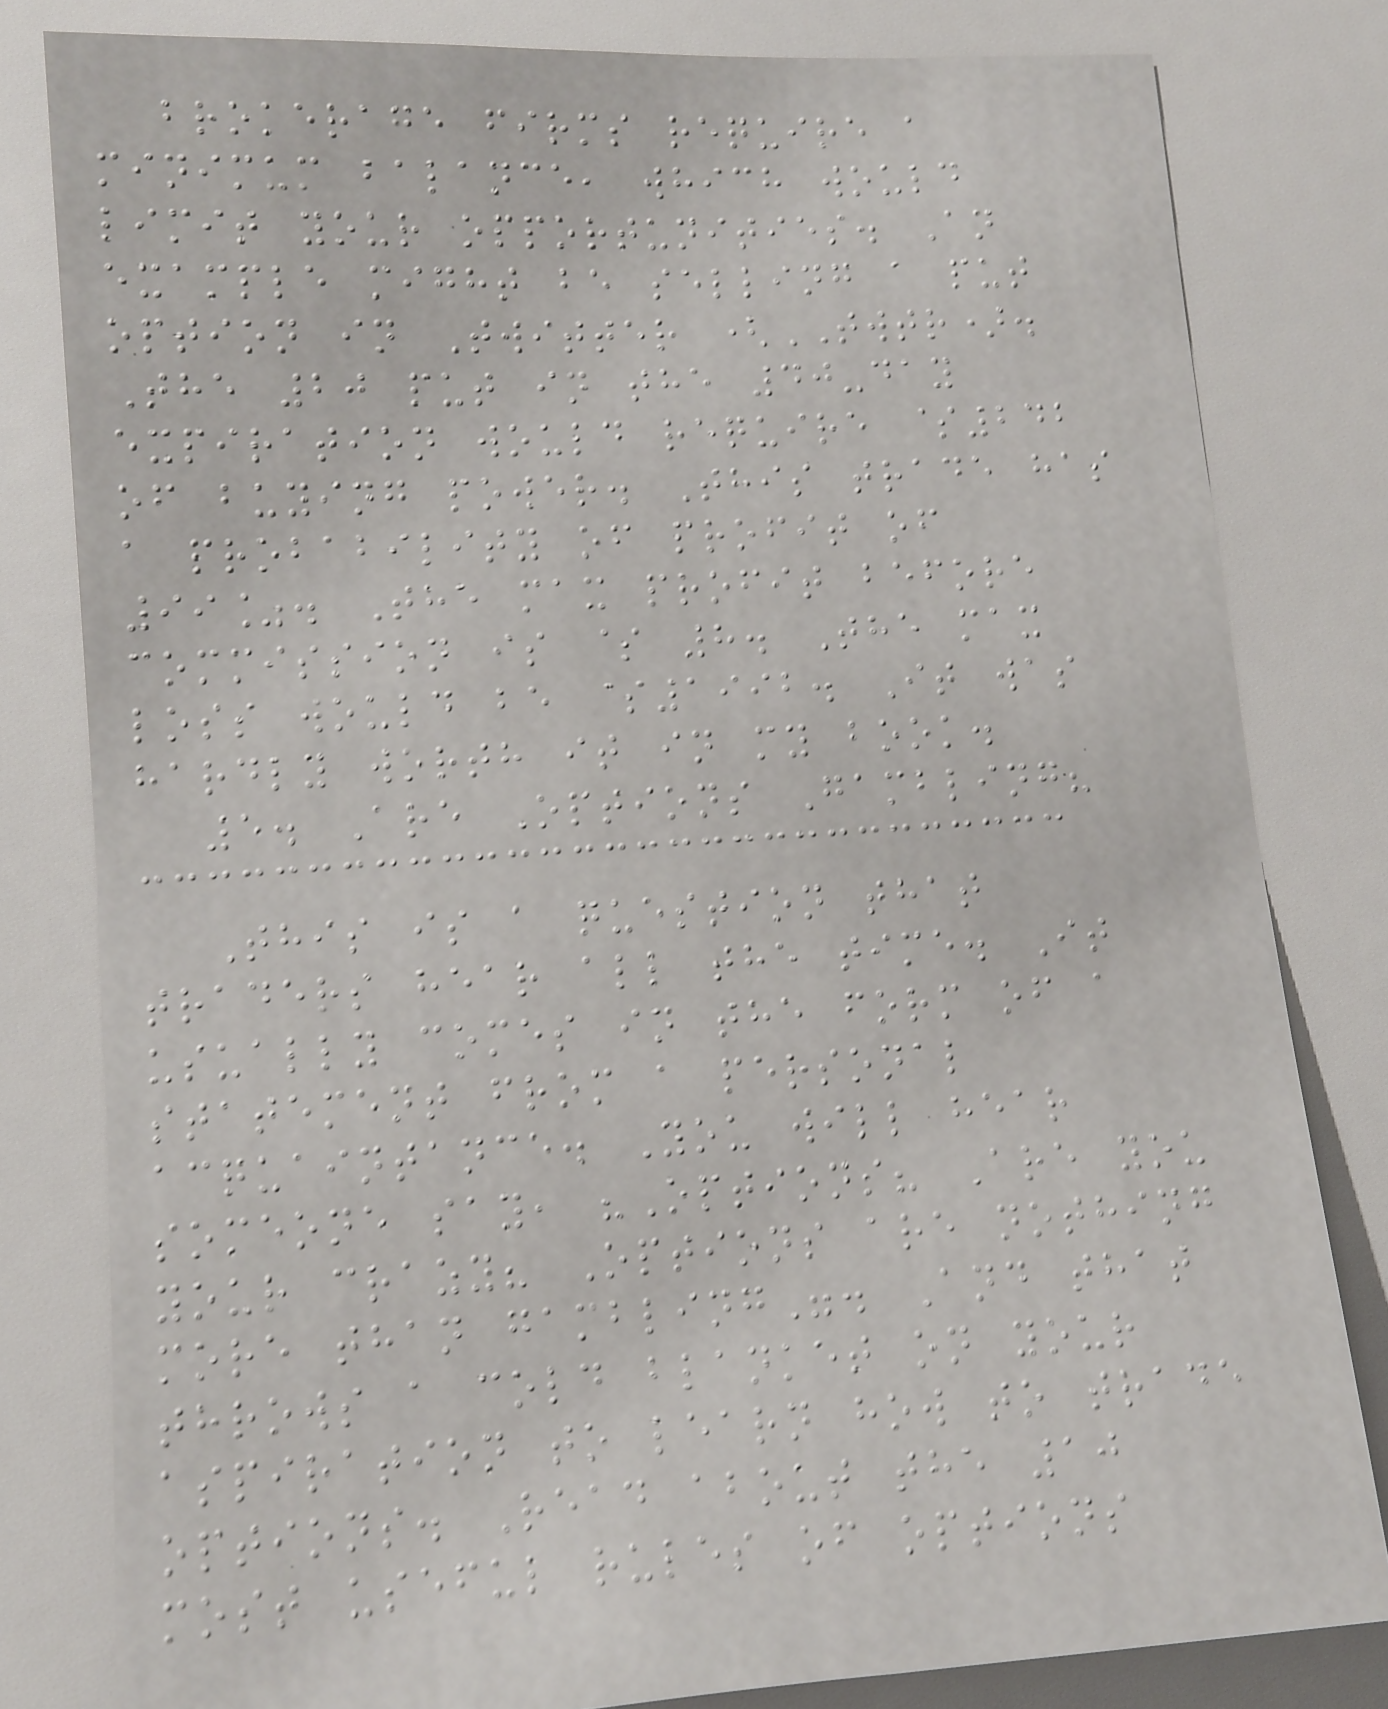brokerage firms require a
minimum balance, which would
limit your opportunities. An
example might be selling a put
option in Twitter (TWTR).
The 20 put in the 40-day
expiration would require $242
of buying power. This trade has
a probability of profit of
99%. The max profit before
commission is $ 8. The max
loss would be $1992. It was
hardly worth it in my book.
5. Are Options Gambling?
This is a question that
traders hear all the time. It
usually comes in the form of a
statement from a personal
acquaintance. You will hear
someone say, "Options? Are you
your crazy? Options are nothing
more than gambling". And that
throws a cold blanket on your
aspiration to learn how to trade
options. Read about the 10
most useful rules of options
